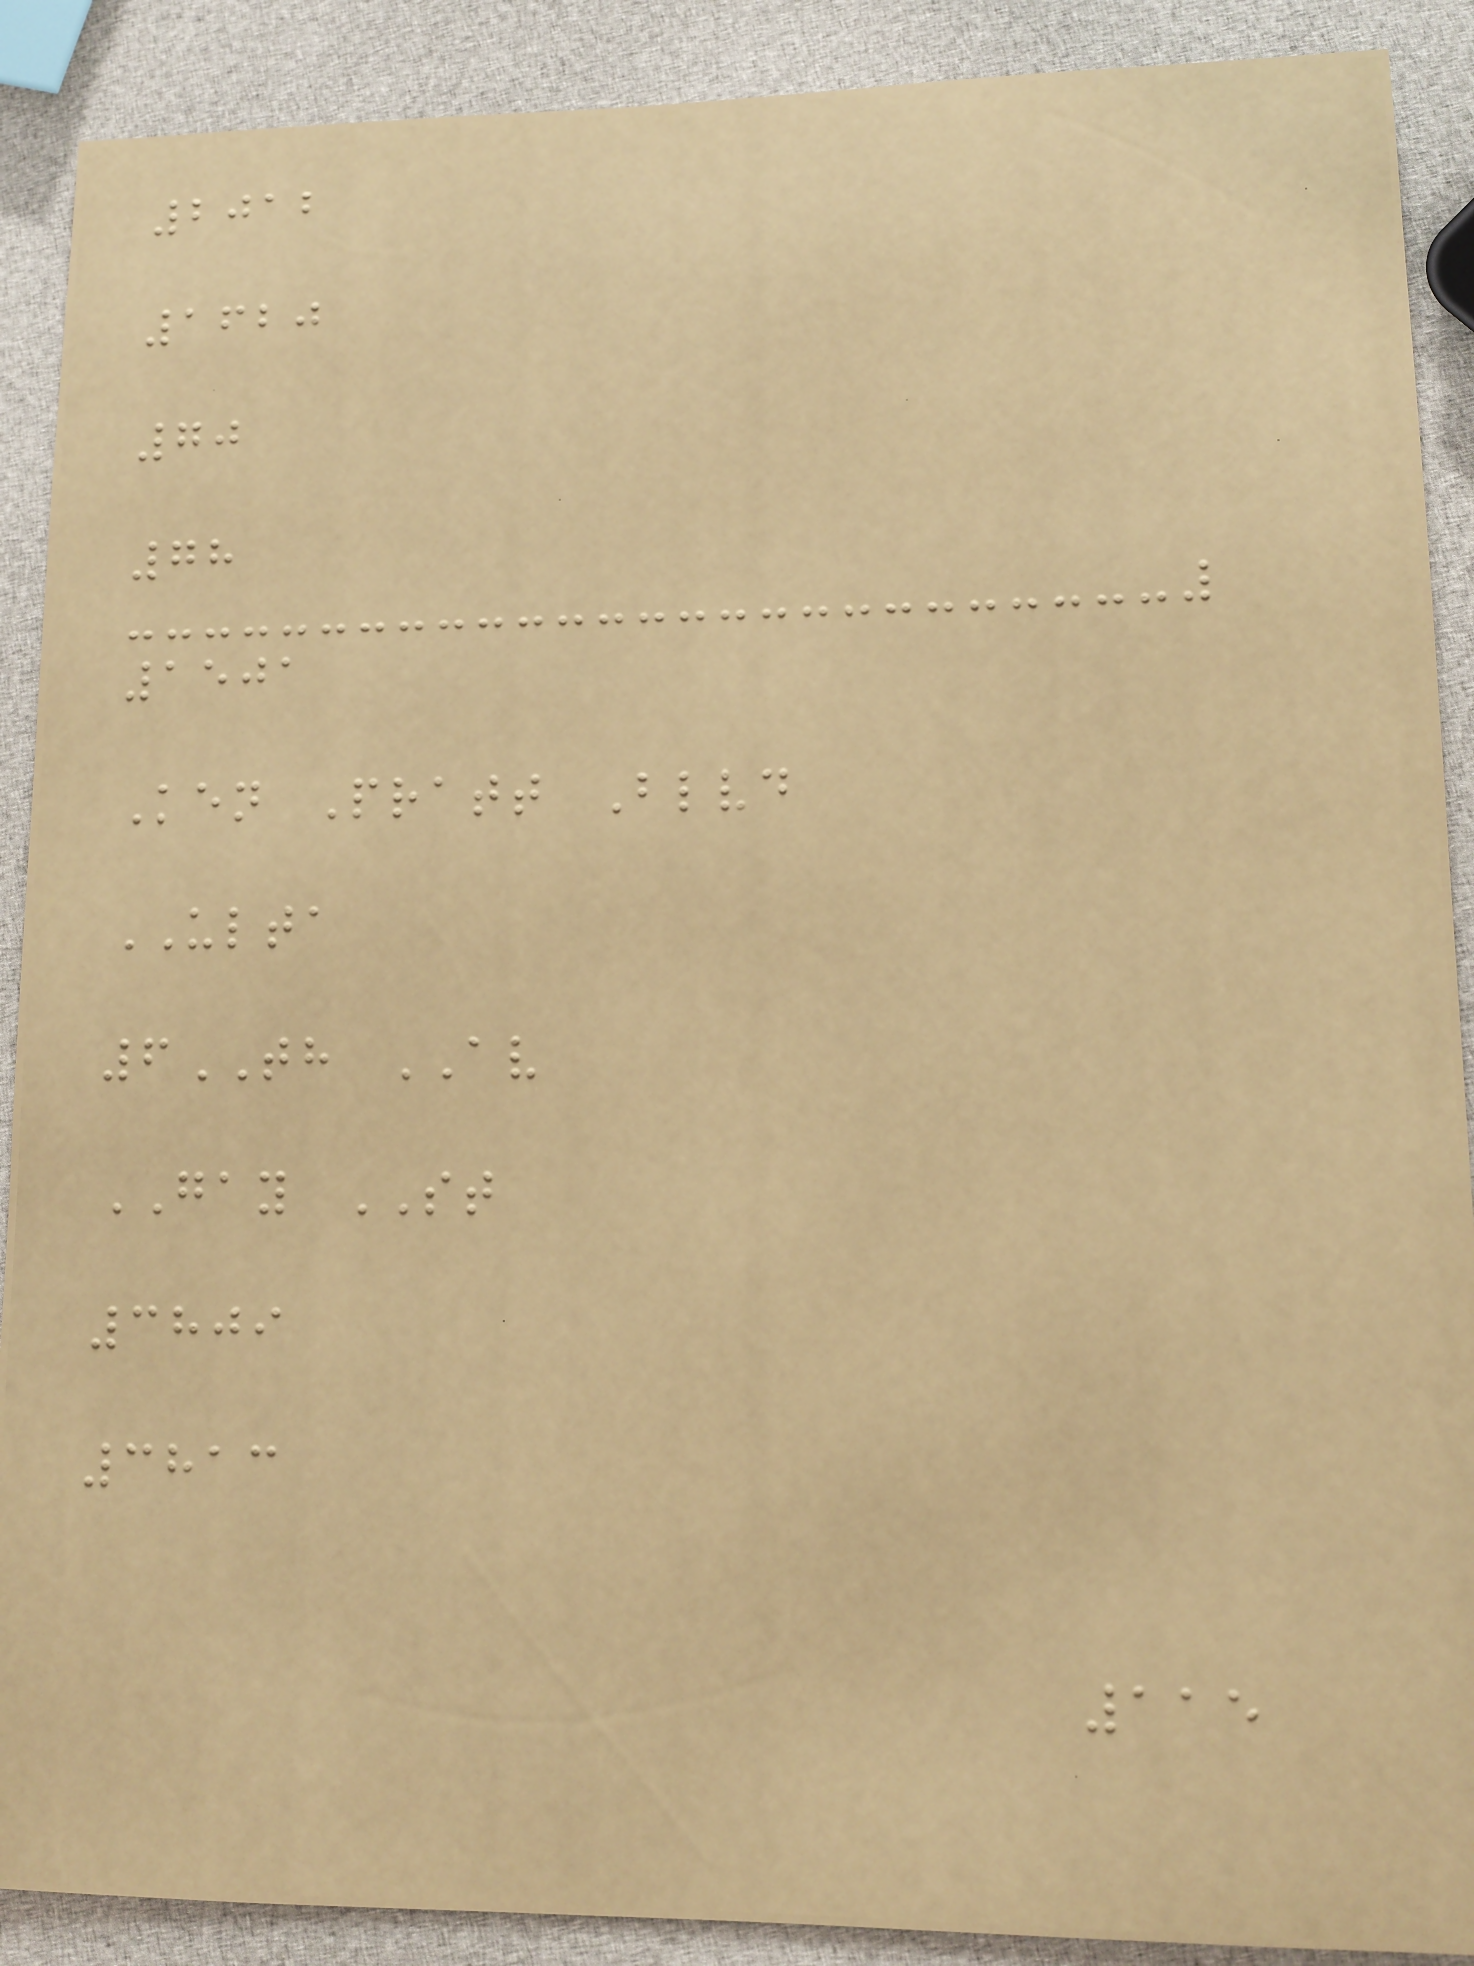2012
1620
70
78
1501
Ken Pratt Blvd
ULTA
6TH AV
GAY ST
3809
3813
115
